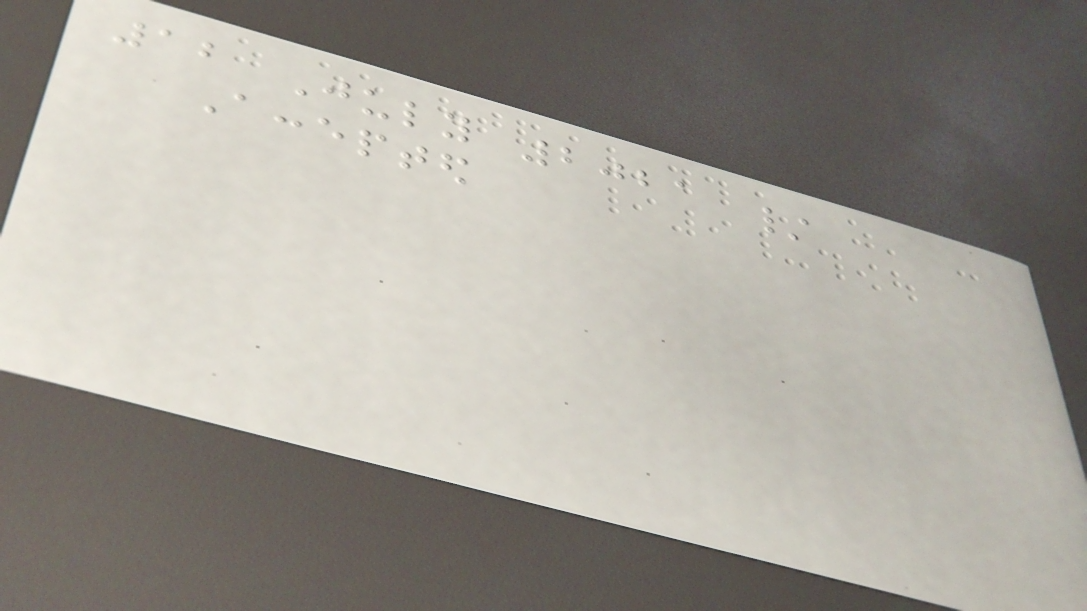12 July 2021 /
Accepted
